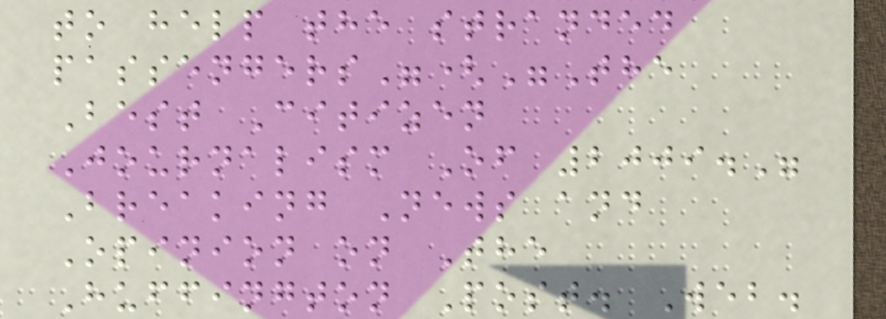to help the stranded
passengers"("The
Best Citizen
Journalism Of 2009."
Breaking News and
Opinion on The
Huffington Post. Web.
